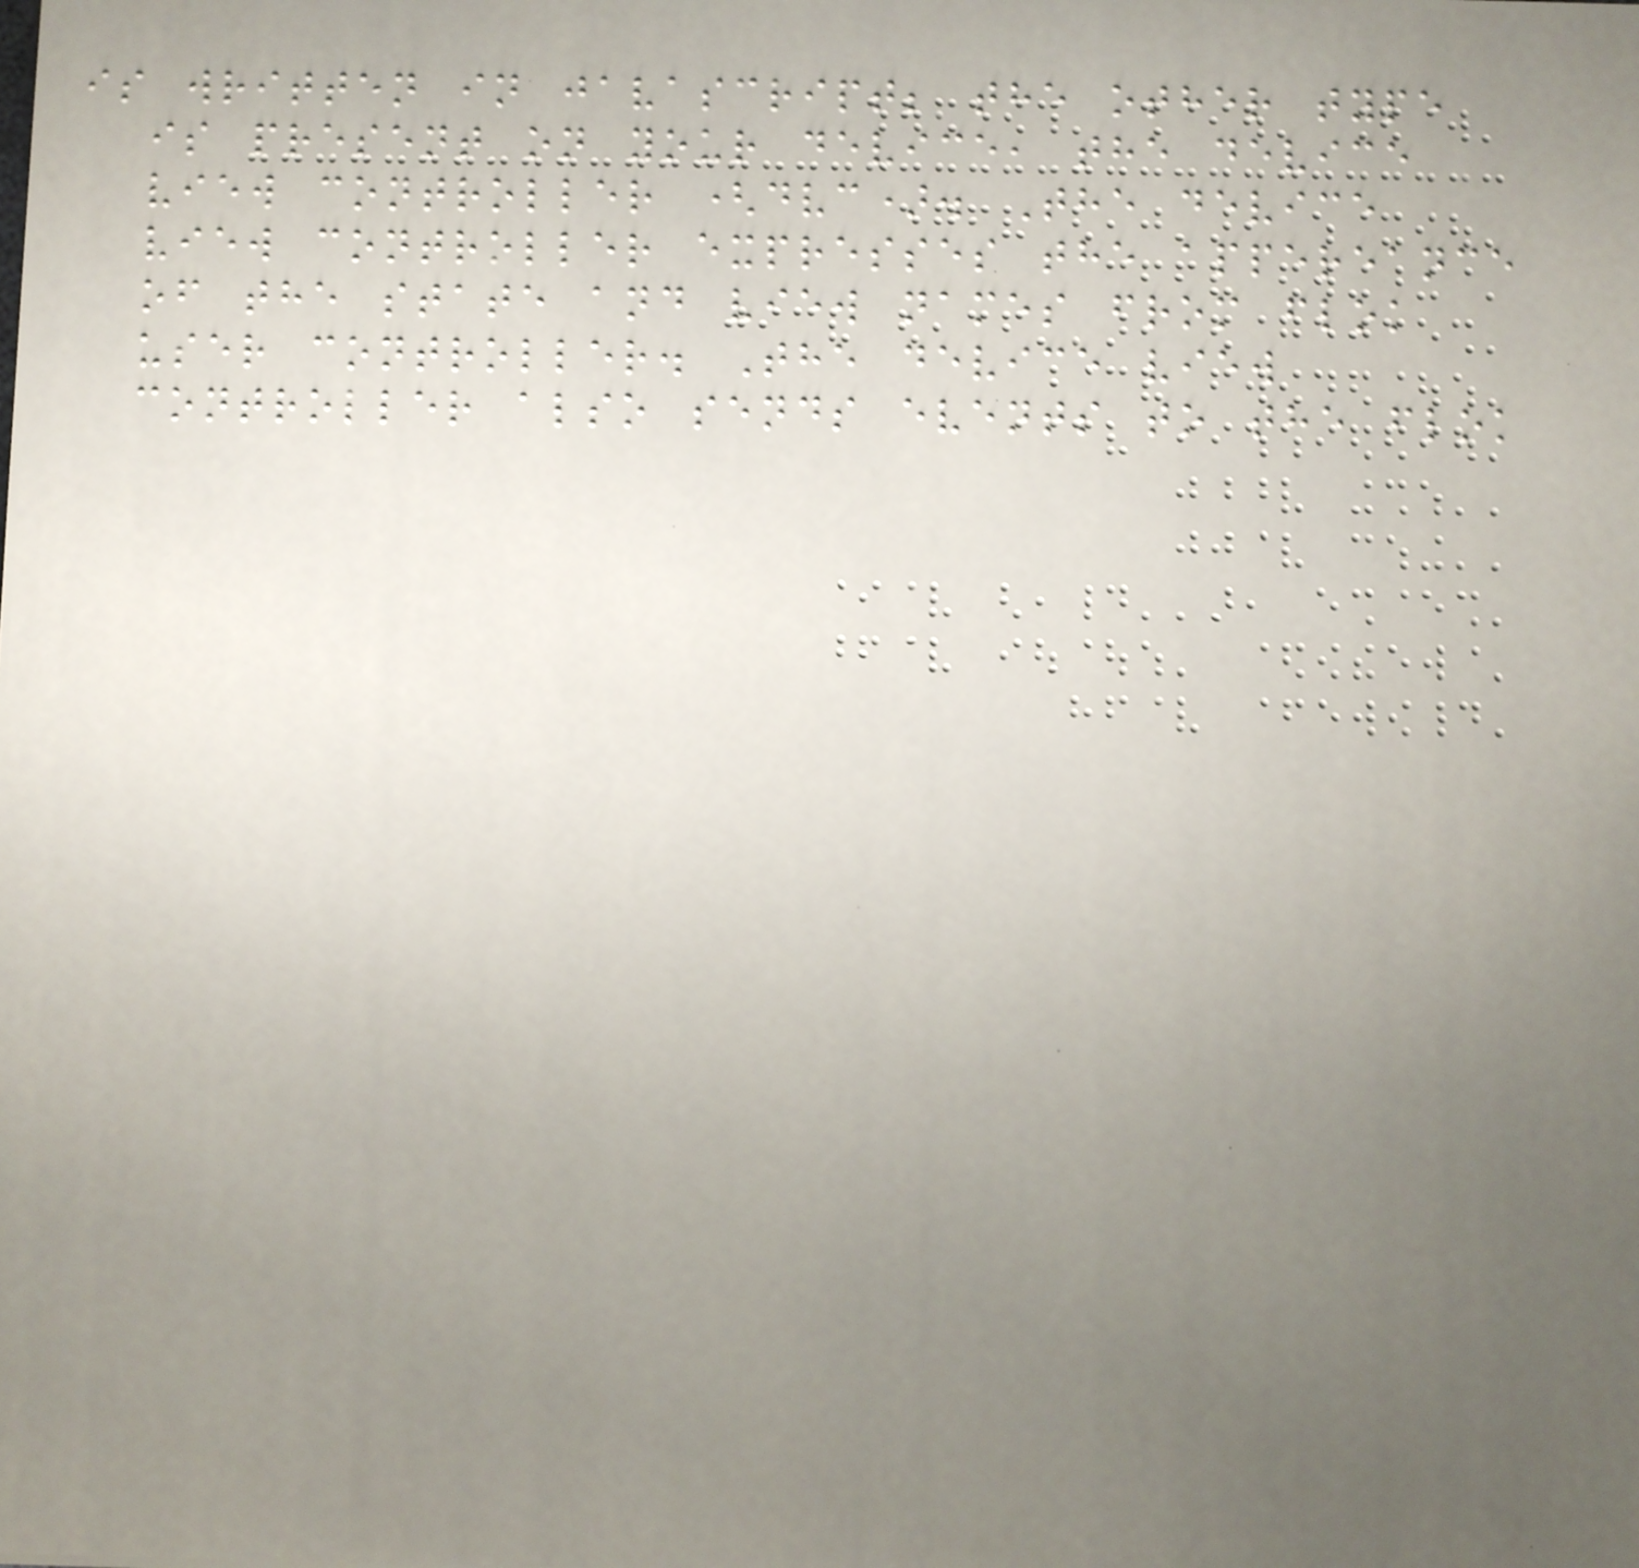is written in javascript; the other type
is present on your device, the device
view controller (dvc). The device
view controller expresses the appereance
of the state and view names from flok
user controller. The device view
controller also sends events to the flok
